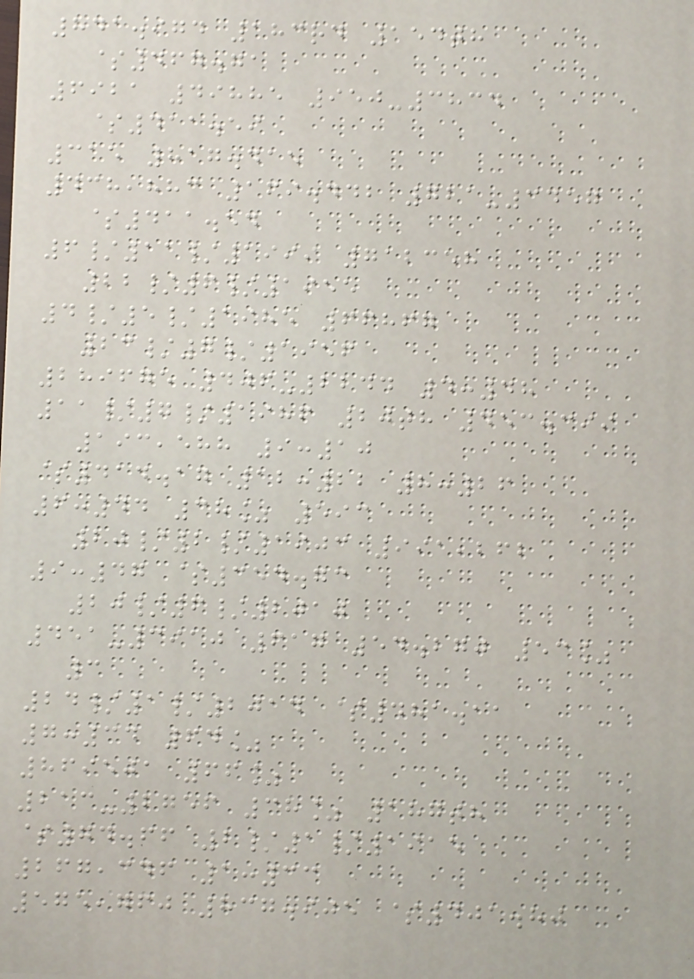841.974 183rd 154th
$467.71
6921 49885 950-3834
$411.59
315 817.415
438,883 169.442 721-3457
$411.54
6/11/1999 712358
22/6/1955
4/5/1985 66867
23/7/1956
289675 406-2244 4:48
11/7/1986 20th 453.399
193,588 9:10
$414.17 12:22 8:26
6:44 38% 593
20/2/1903 991,262
9:47 $354.73
20/6/2010
451-3910 617 54.270 53%
3
24/1/2014 $481.11
7:34 64%
869501 66%
213-2756 38% 187th
$74.66 2/1/1915
267,346 1:33
575,760 837.905 $401.80
